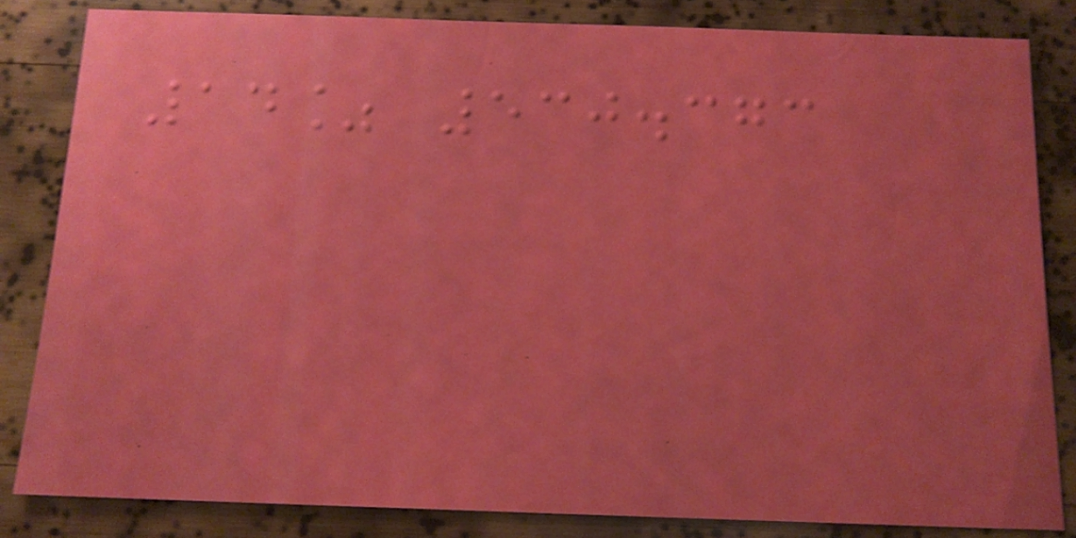14% 530.373
